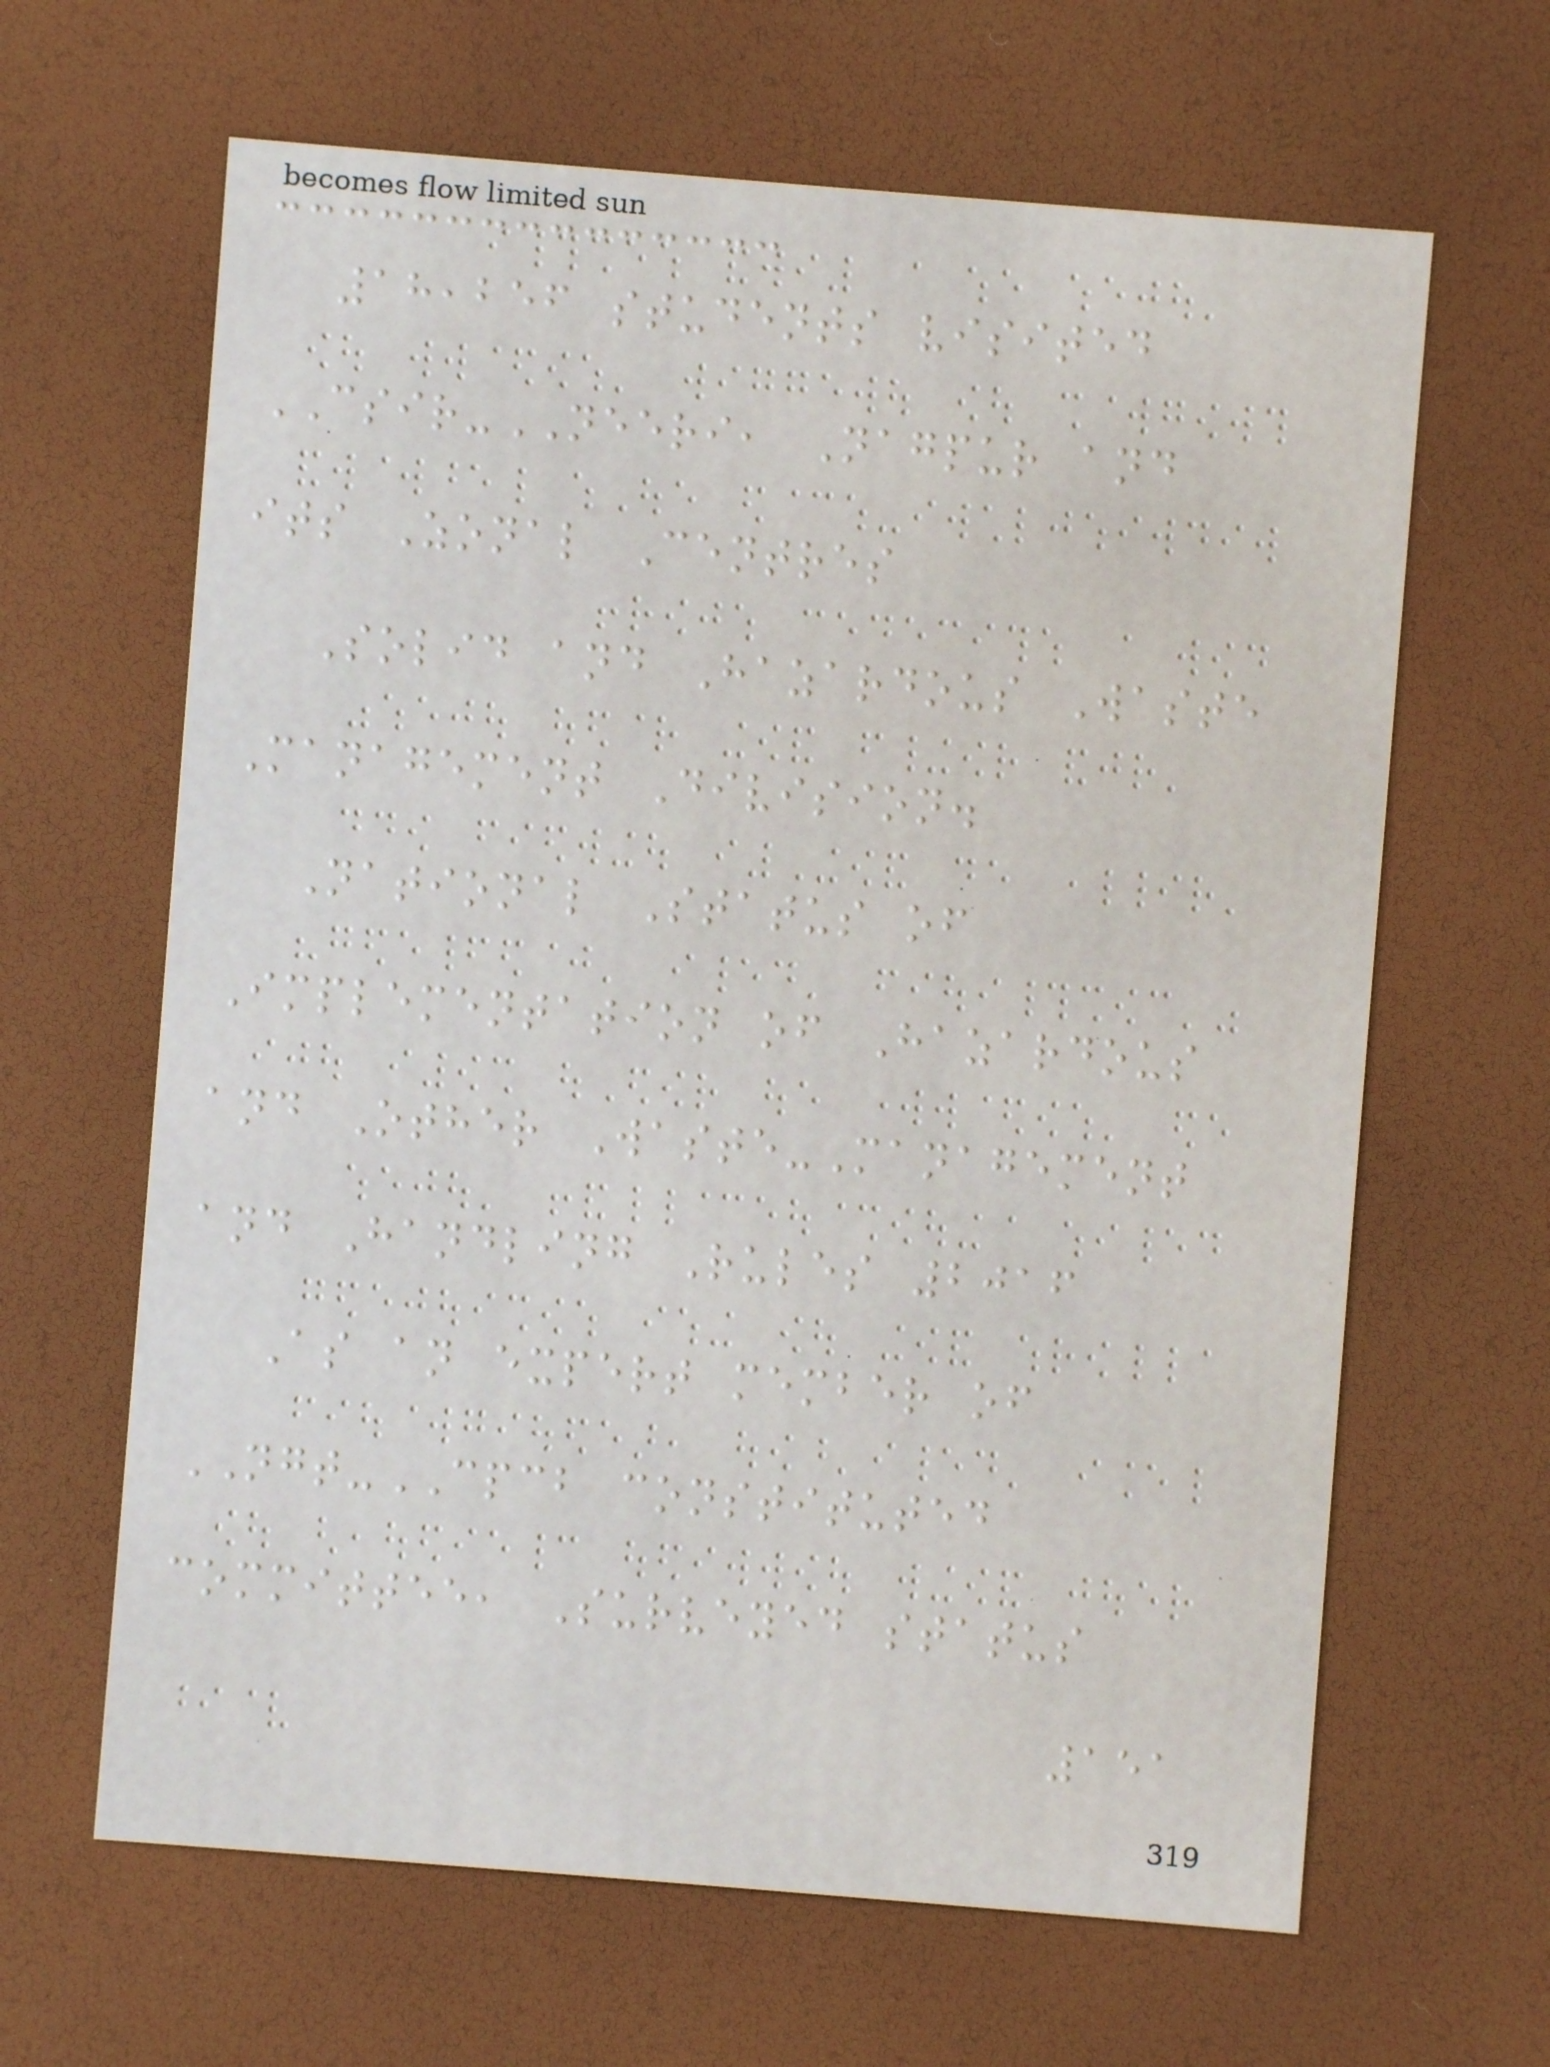18,256 students visited
CSIR-NEERI, Nagpur and
its Zonal Centres
Solid and Hazardous Waste
Management Division.
National Status of
Implementation of Hazardous
and Other Waste-Management
and Handling Rules 2016
As an expert member of
NGT-CPCB constituted
committee, Surveyed status
151
